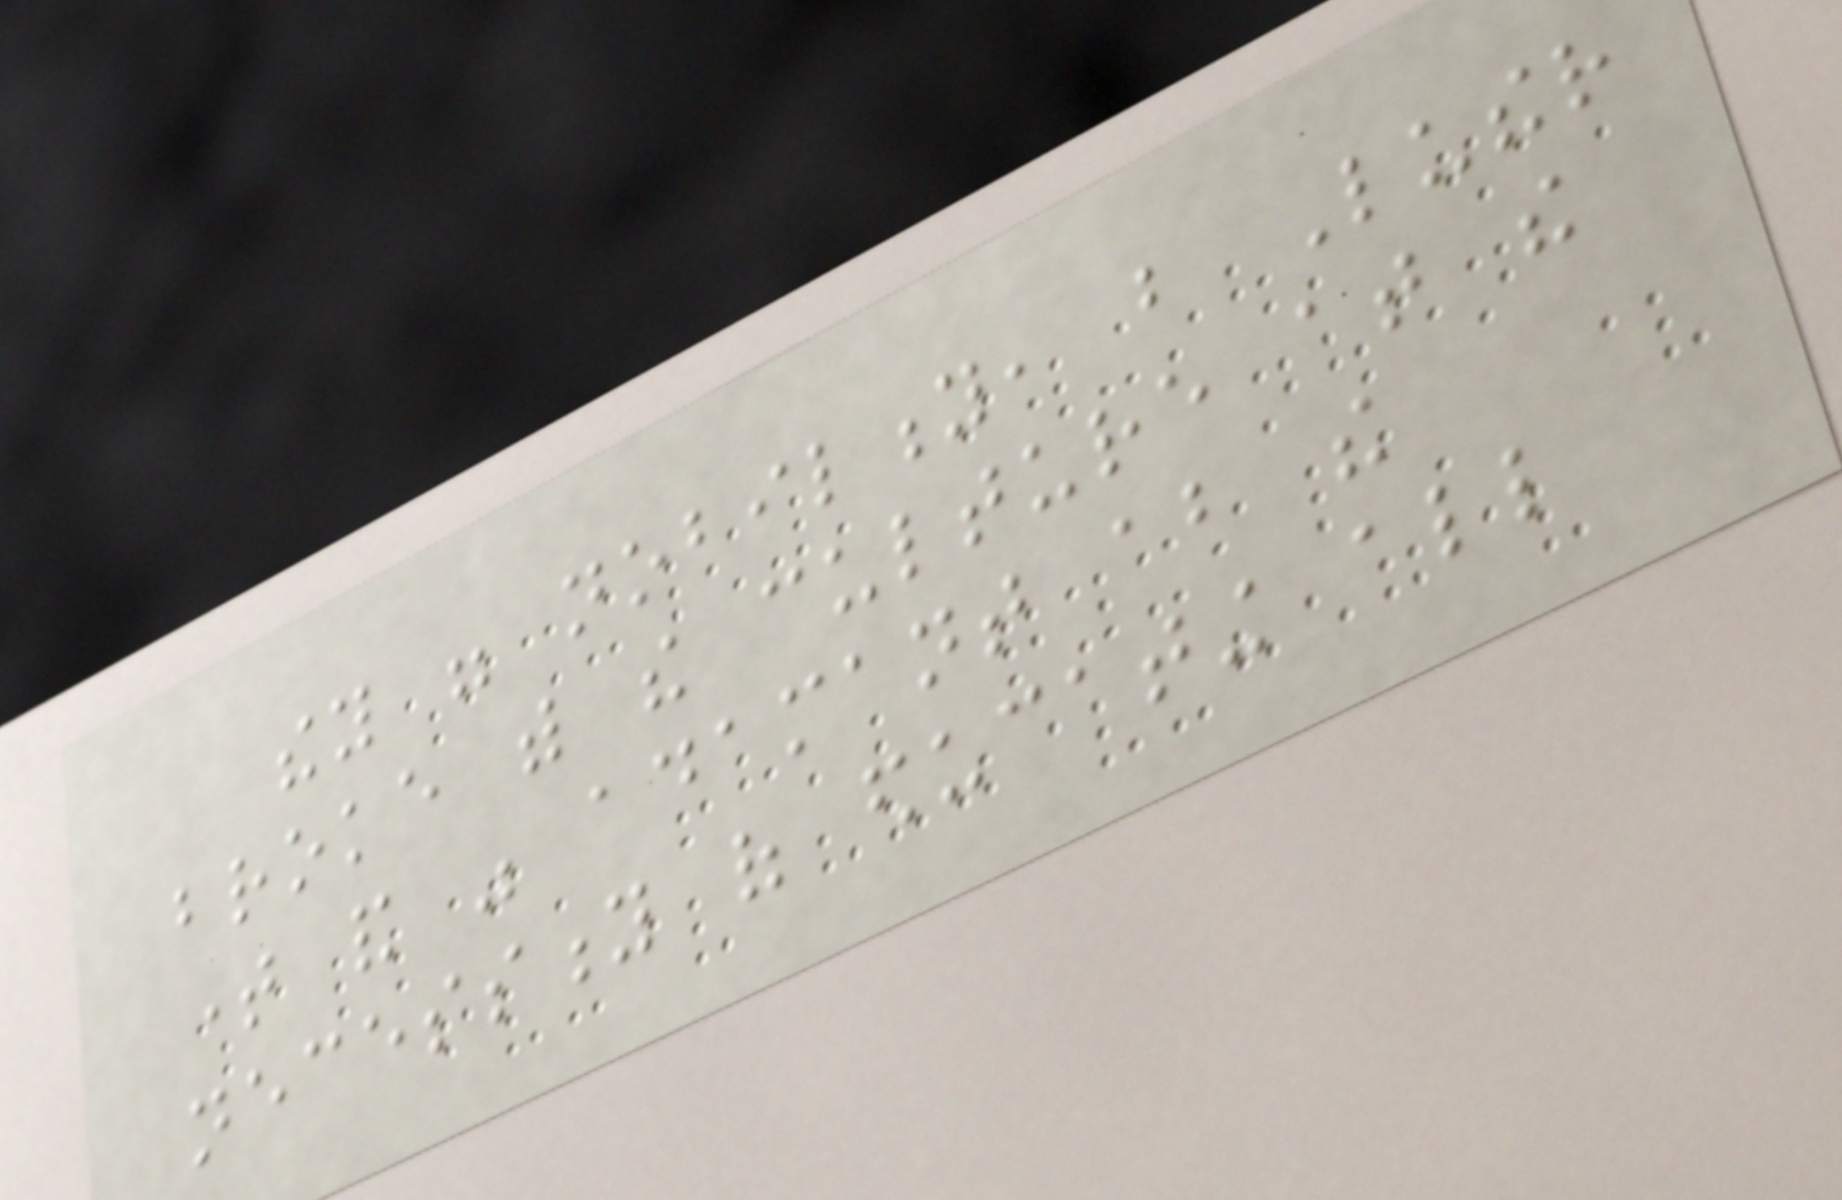they were nobility, but Luther
broke with the culture at the
time and was adamant about the
necessity of educating all
